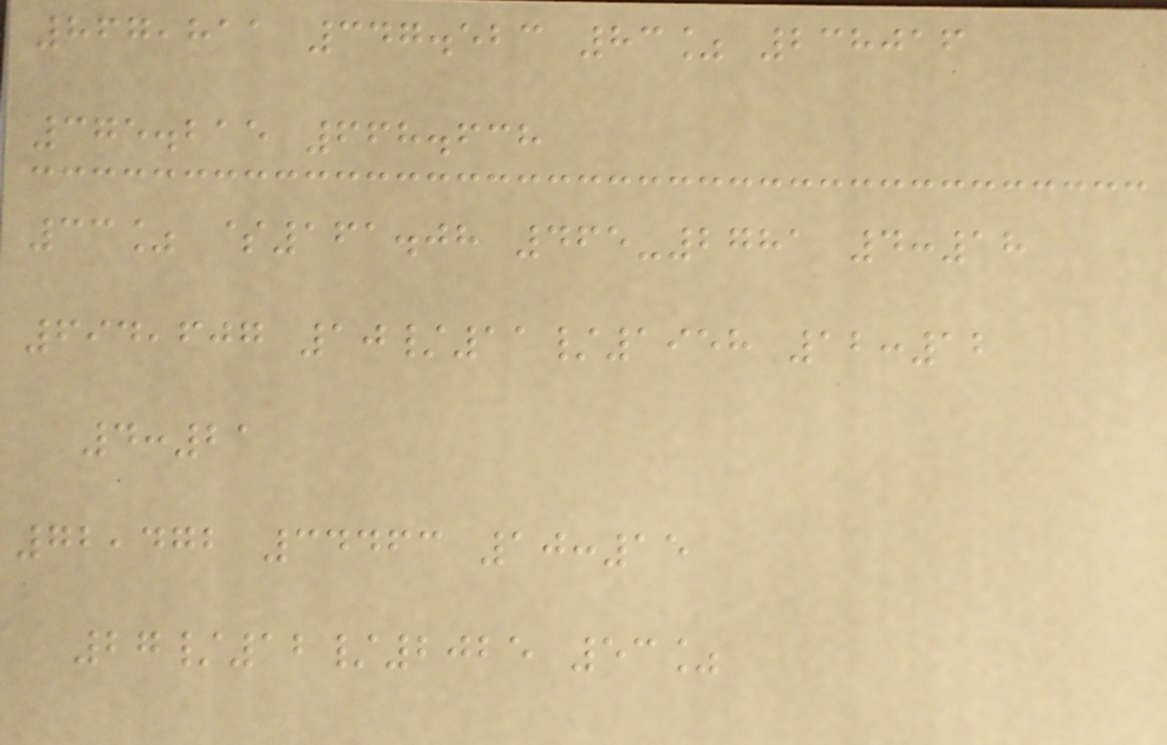867,811 347.523 83% 238016
375.215 668.638
33% $161.08 465-2781 4:18
694,607 10/11/1958 12:12
4:21
72,472 34463 10:15
27/12/2025 53%
